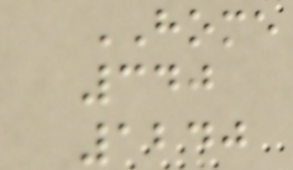HOME
340
1240
